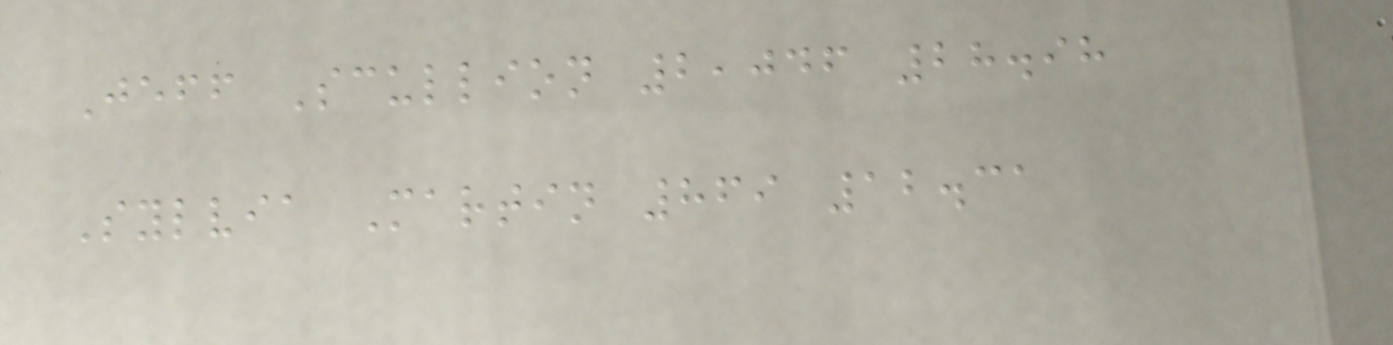Jeff Scullion 2,046 28.98
Sylvia Martin 869 12.31
